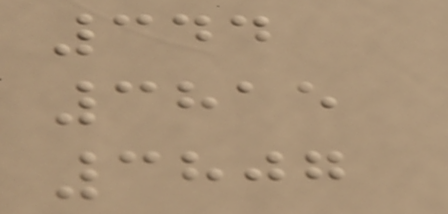344
3815
3807
